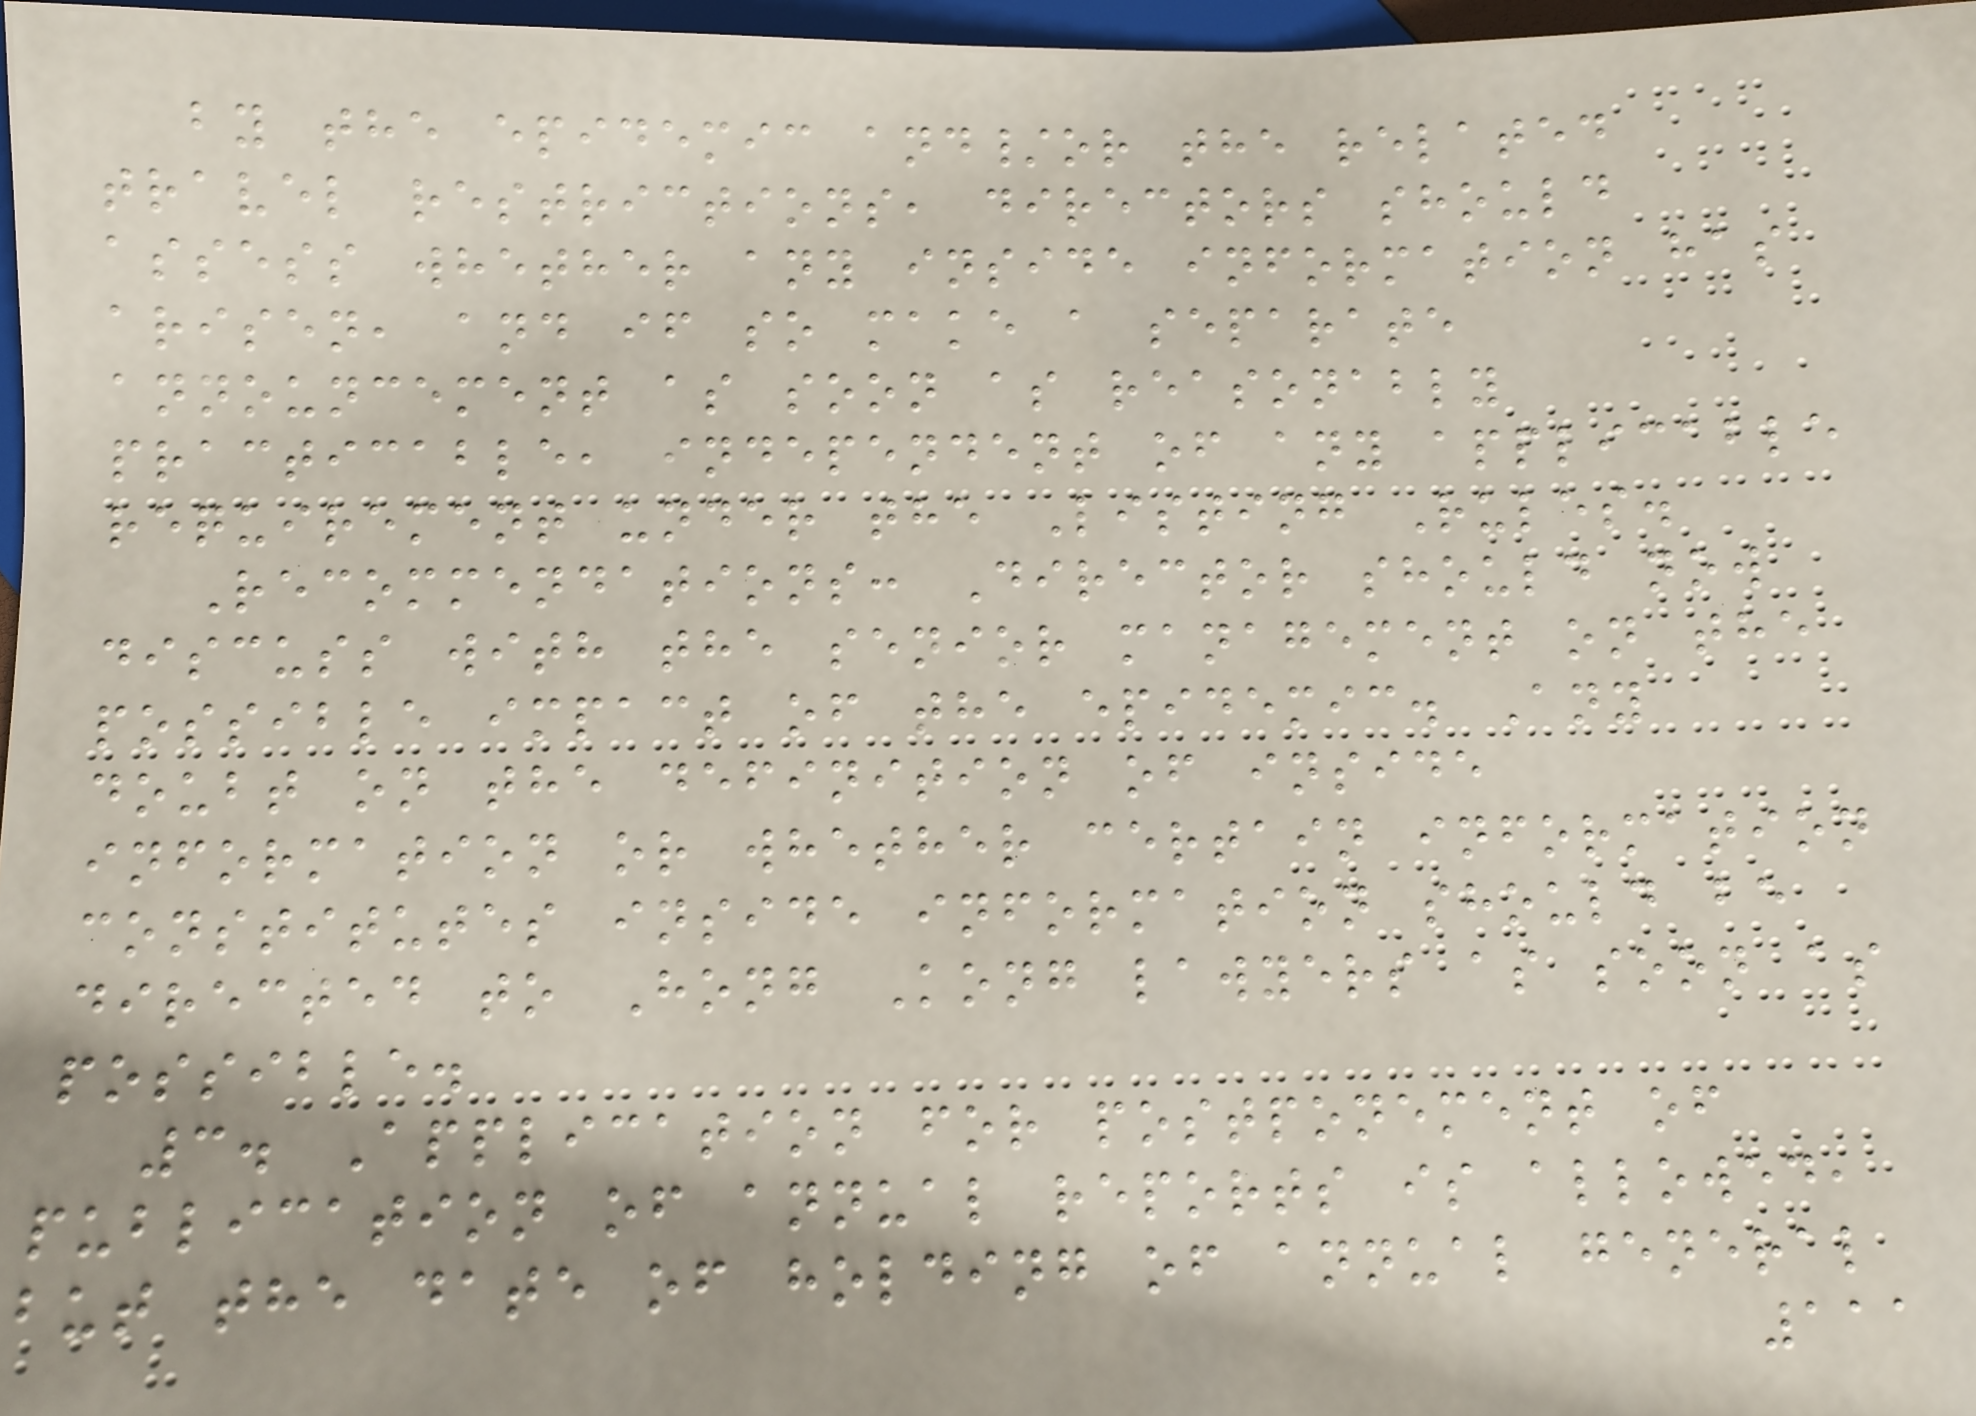by the epidemic and/or the related
travel restrictions, directors should
assess whether any inside information has
arisen, and if so make a separate
announcement as soon as reasonably
practicable, independent of any applicable
requirement under the Listing Rules.
Recommendations: Director should now
discuss with the senior management on the
possible impact of the epidemic. Any
doubt on the definition of inside
information or whether certain information
constitutes inside information should be
directed to Hong Kong lawyers as soon as
possible.
3. Application for postponement of
publication of annual reports is allowed,
but the date of holding of annual general
111
